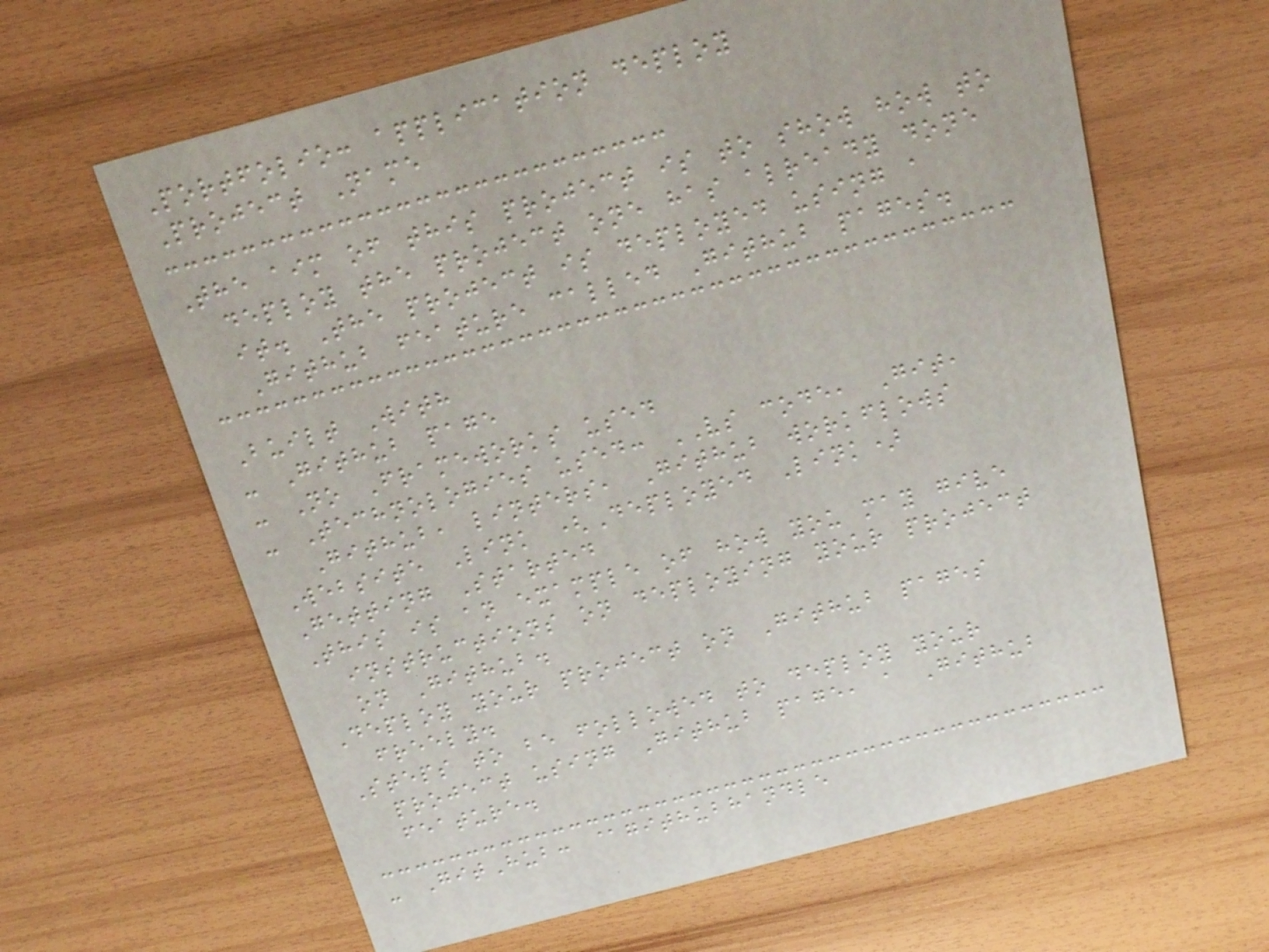Portfolio: application deploy
Project Name
The aim of this project is to show how to
deploy the project one has already done
it. The project is deployed using a
Github feature called Github pages.
Built With
- Github page
- No Frameworks used
- Technologies used: VS code, Git,
Github, linters, Github workflows
Website Link (Deployed Link)
Getting Started
This is an example of how you may give
instructions on deploying your project
on Github.
Deploy your project on Github pages
freely.
Steps to be followed to deploy your
project using Github page, a Github
feature.
- GitHub: @githubhandle
